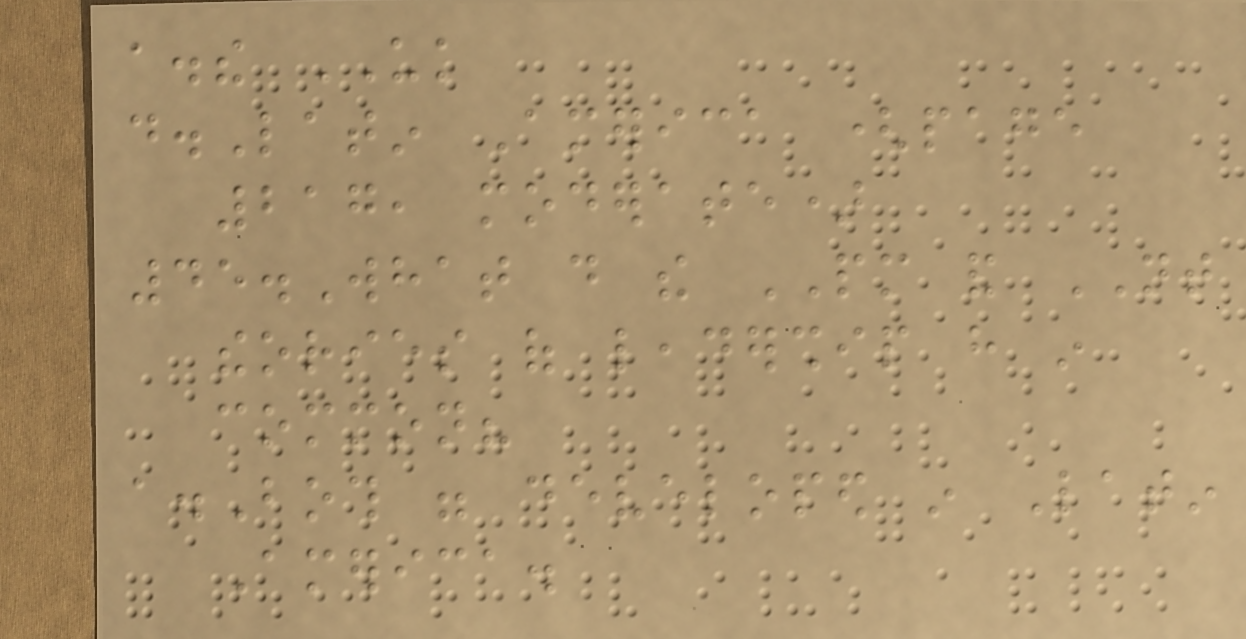a.the UK
d.Latin America (page
217, moderate)
45.What do the PM and NT
theories of leadership have in
common?
a.Both were developed in Latin
America.
